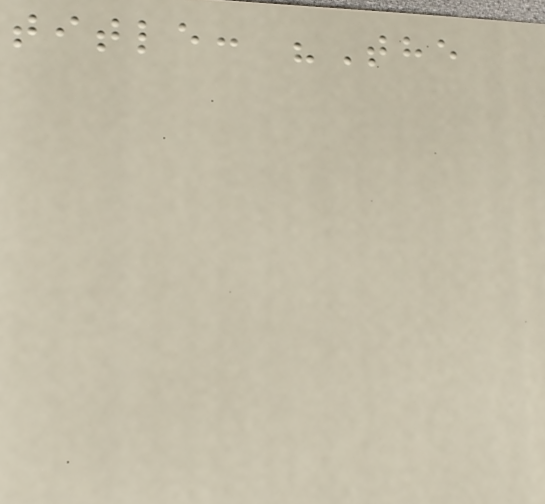title: "The
